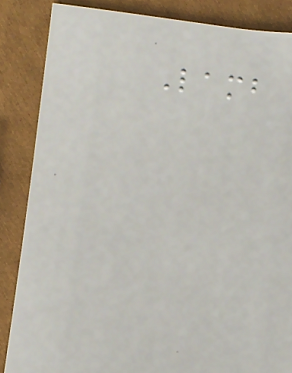Lamb
